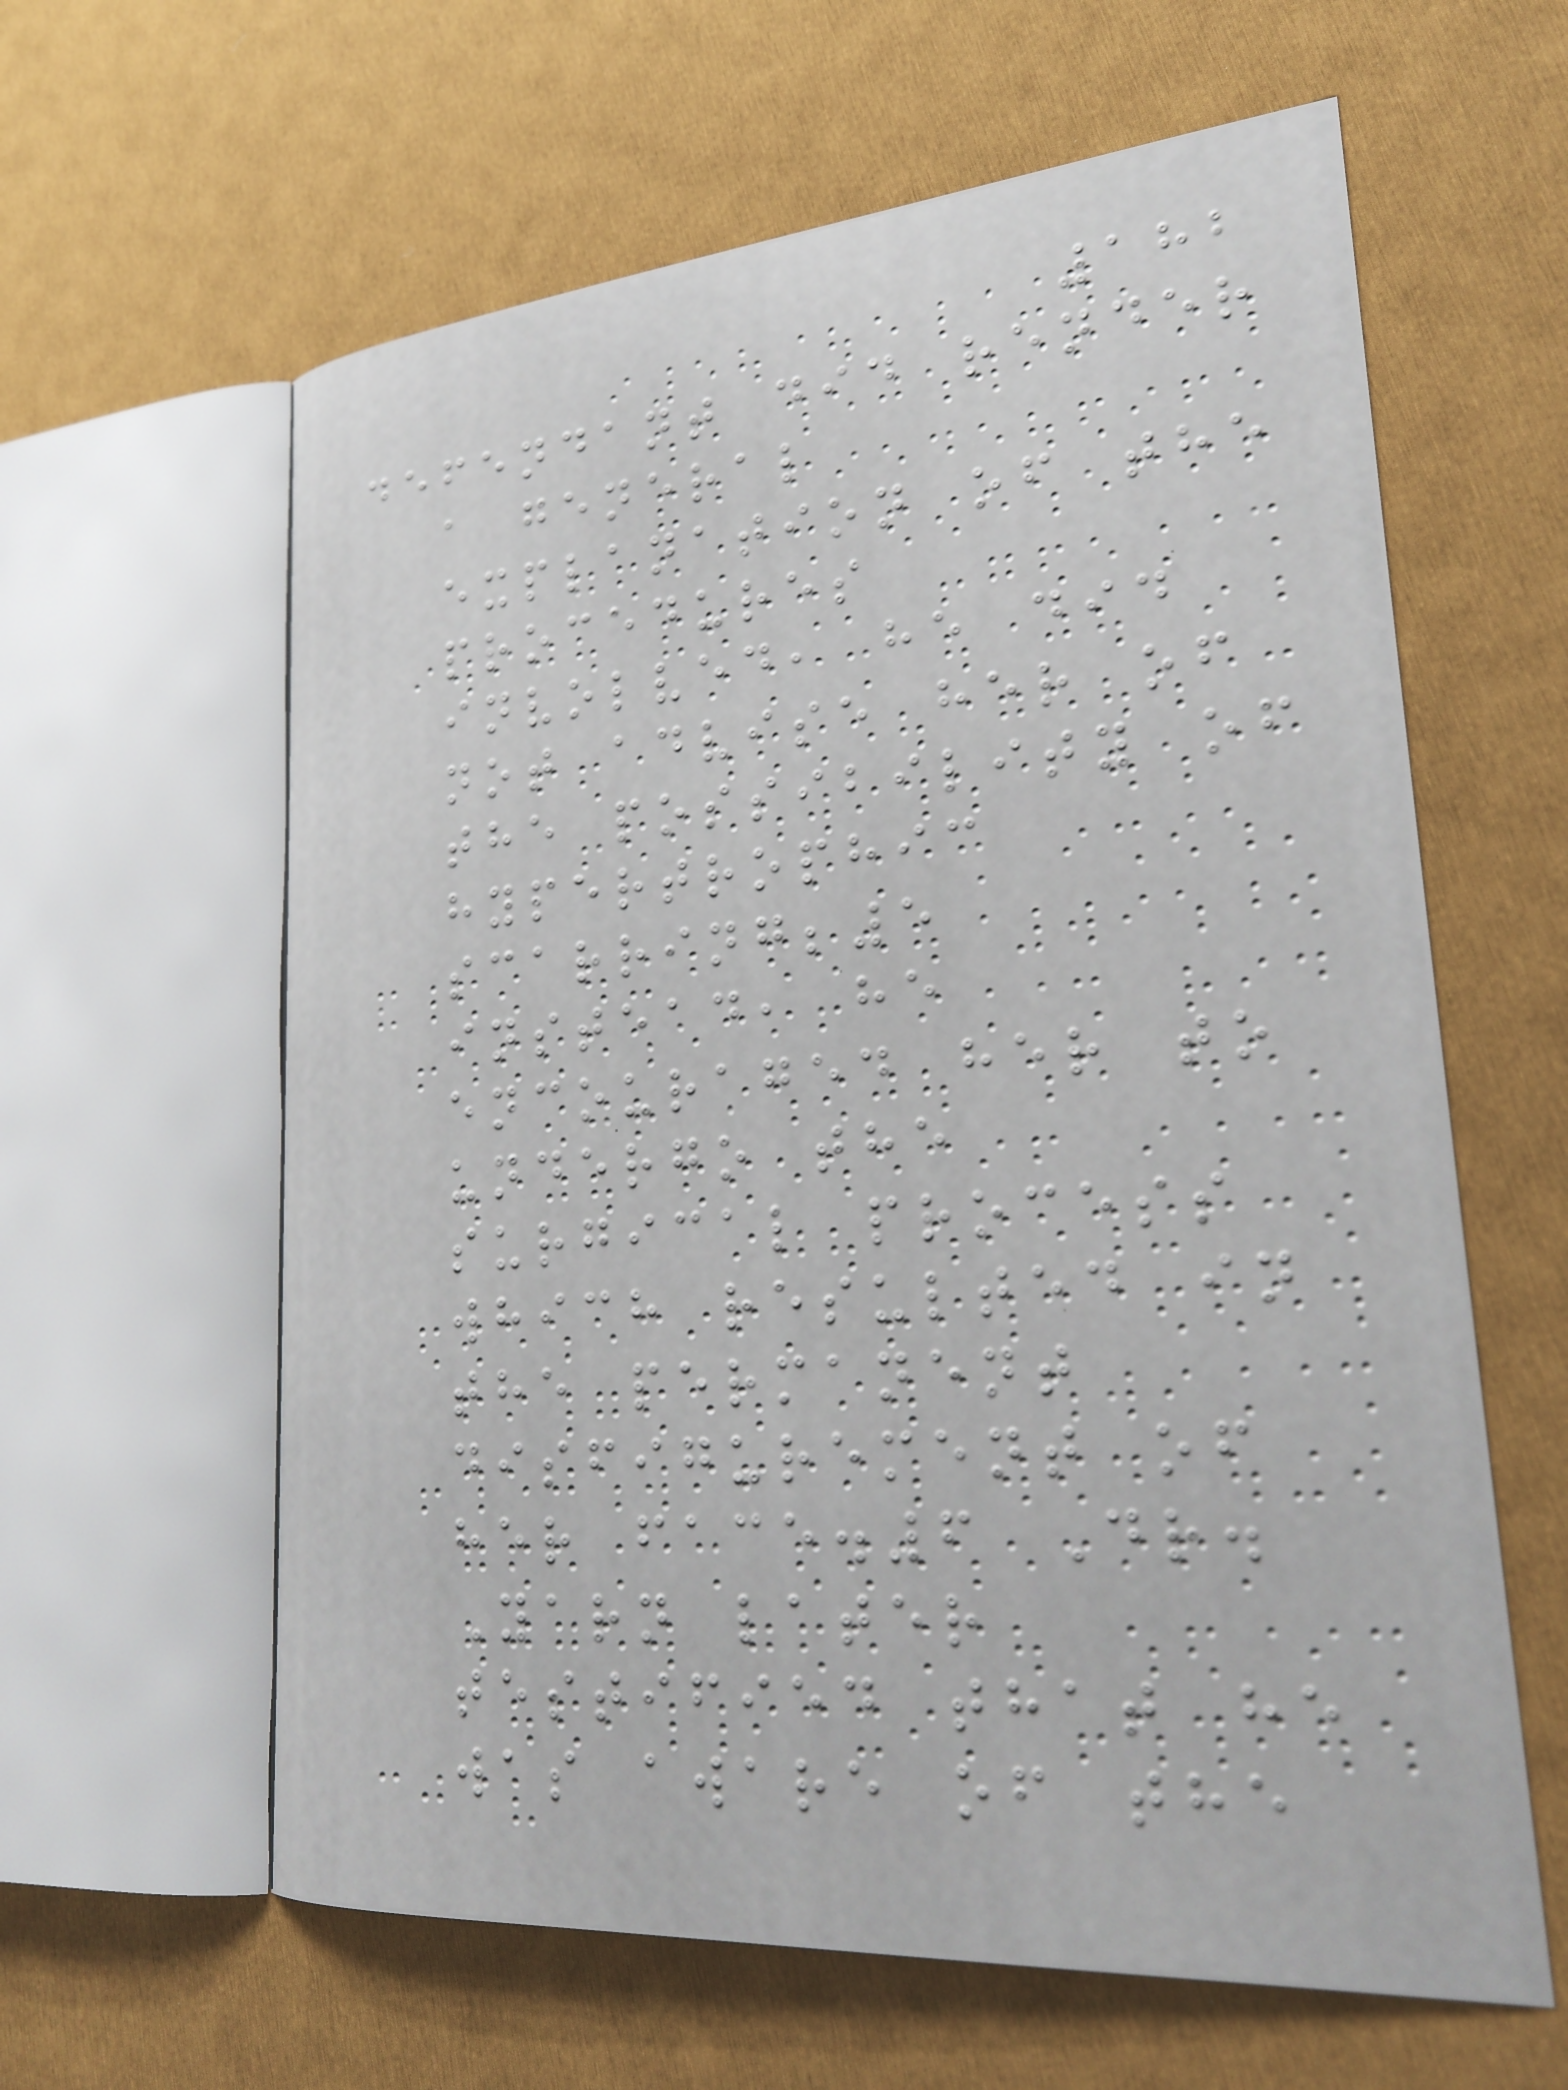182
defendant did render
a general
explanation of the
procedures
involved, he did
not advise her of
the possibility of
hypertrophic
scarring;5
instead, he
encouraged her to
undergo the
surgical process
which resulted in
the permanent
disfigurement of
her face.6 Dr.
Yarn later
testified that he
was aware of the
